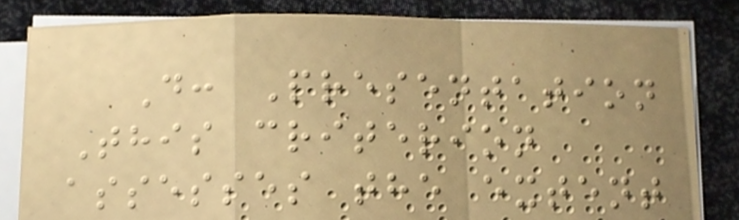D: Presentation
This criterion
assesses the extent
